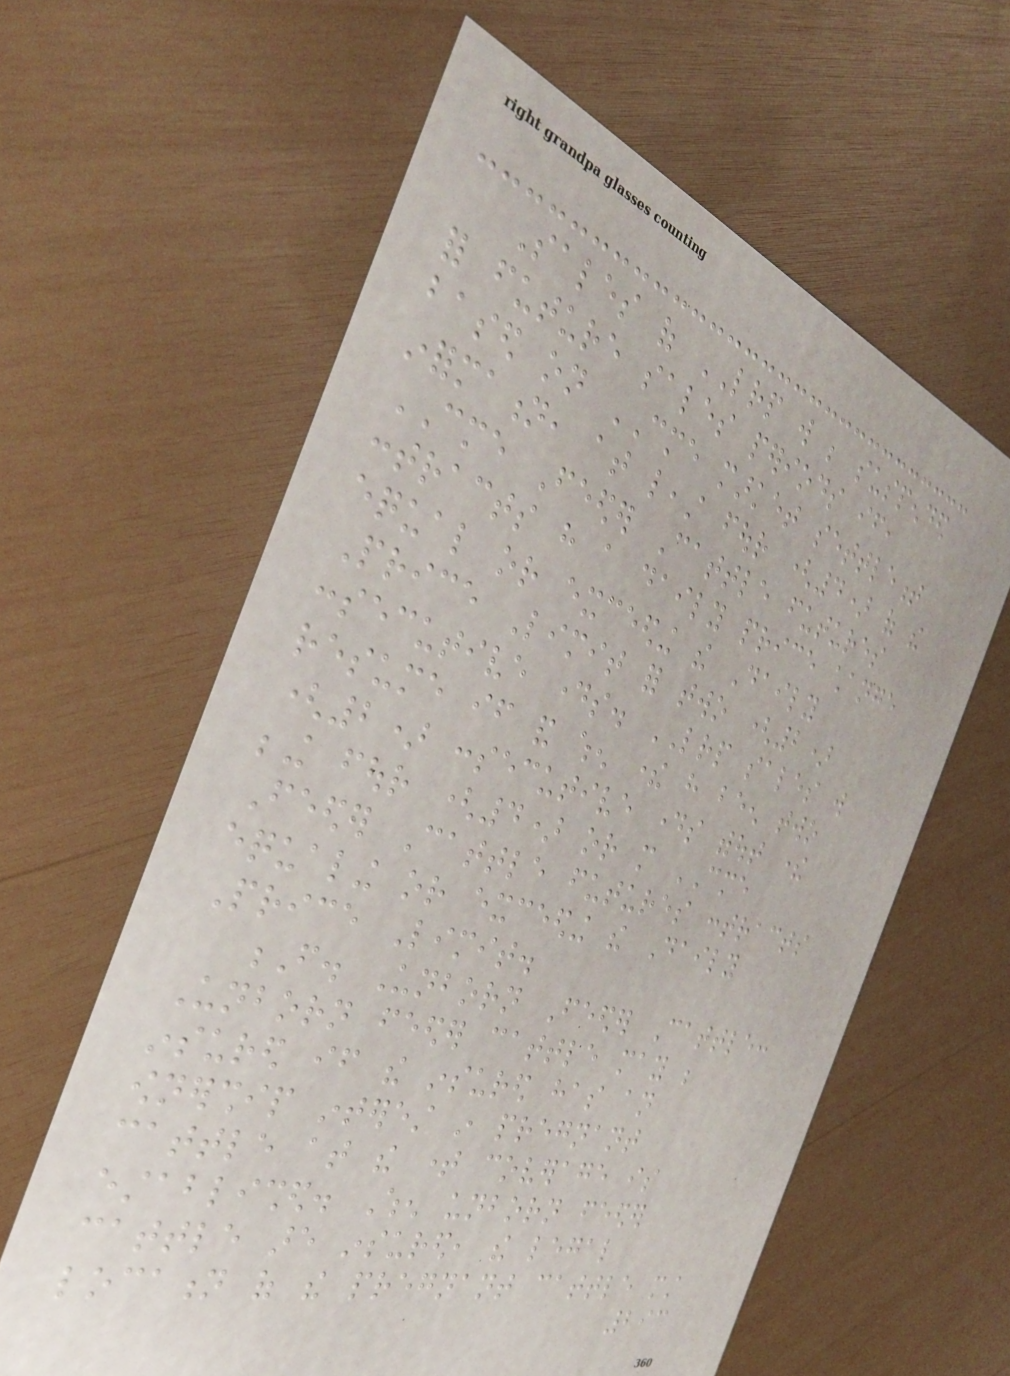Sales of LRP will be suspended
for future sales periods if,
based on CME market settlement
information, at least four (4) of the
CME Feeder Cattle futures
contracts have a daily price change
equal or exceeding the Daily
Price Limit for two (2)
consecutive days. LRP sales will
resume if and when there have been two
(2) consecutive days without there
being four (4) or more CME
Feeder Cattle futures contracts
equaling or exceeding the Daily
Price Limit.
F. Unborn Feeder Cattle:
Unborn feeder cattle may be
insured if the insured has an
ownership interest in pregnant
cattle at the time coverage is
established. When unborn feeder
cattle are insured, the legal
location of the pregnant cattle must
293
